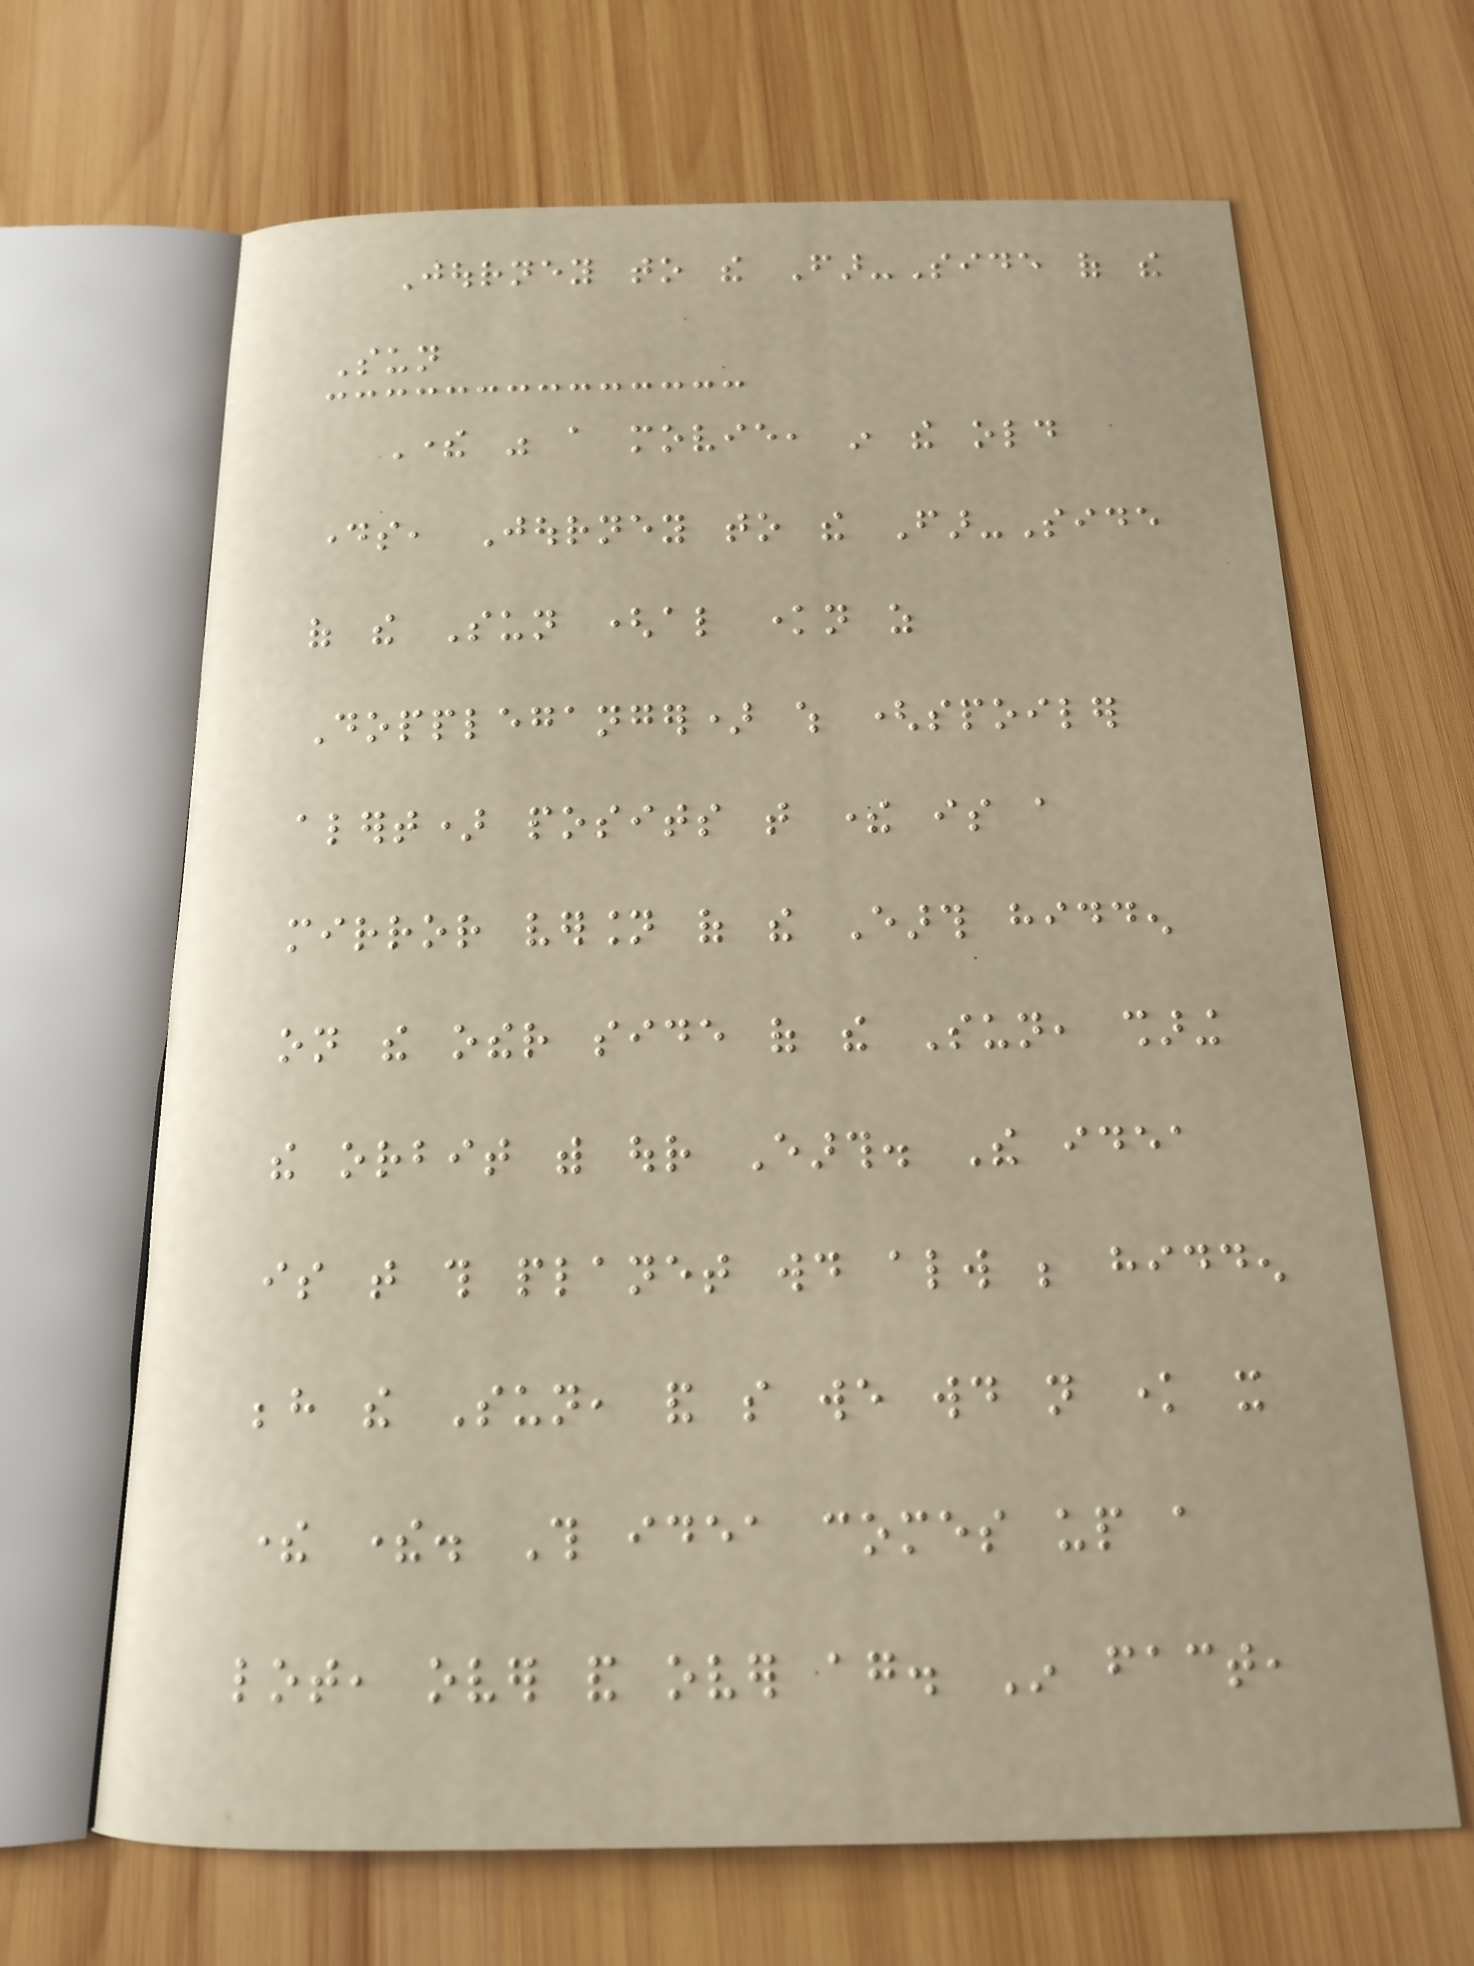Journey to the Far-Side of the
Sun
There was a movie, in the old
days, Journey to the Far-Side
of the Sun (also known as
Doppleganger) which (spoiler
alert) posits that there is a
mirror version of the Earth hidden
on the other side of the Sun, sharing
the orbit with our Earth. The idea
is that this planet would always be hidden
behind the Sun, and so we would not know it
there there. This idea comes up a
lot, over and over again. In fact,
